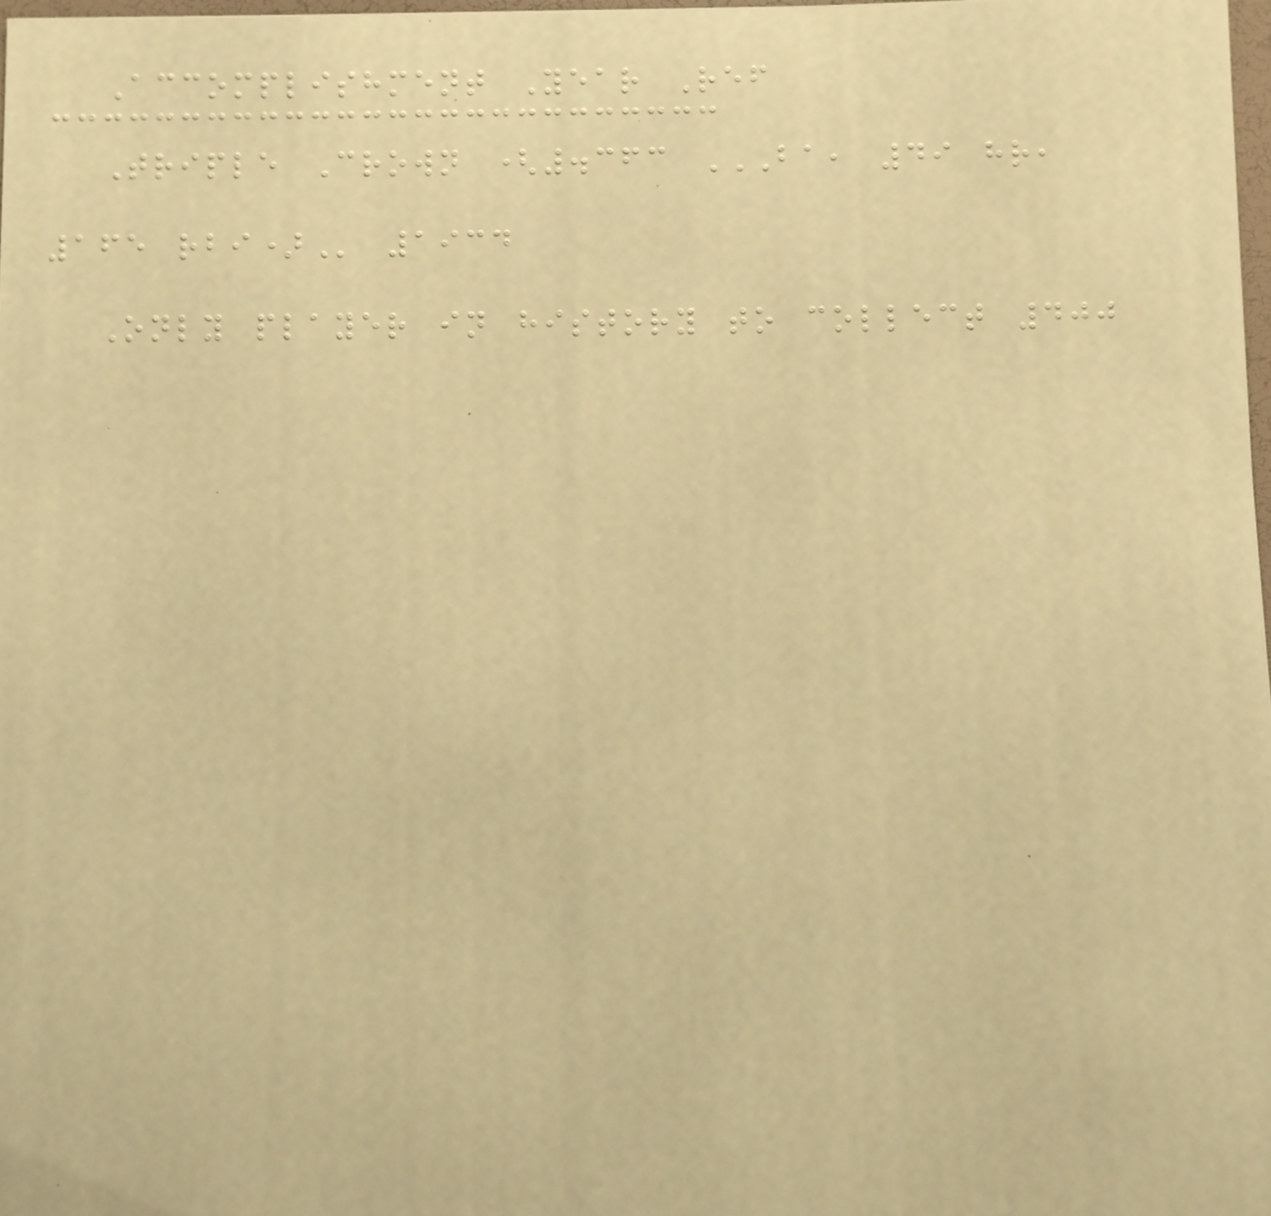Accomplishment Year Ref
Triple Crown (.363 BA, 49 HR,
165 RBI) 1934
Only player in history to collect 400
